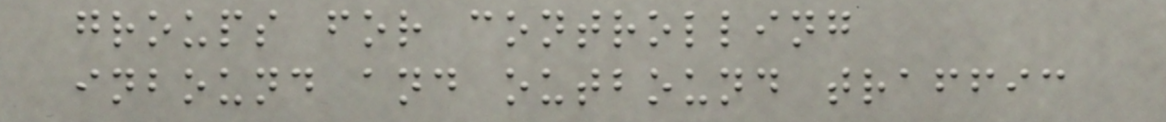groups for controlling
inbound and outbound traffic
